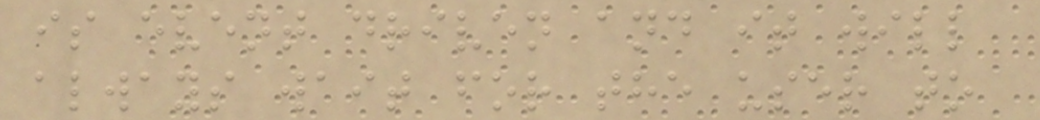is event driven and it will
always wait for the user to
